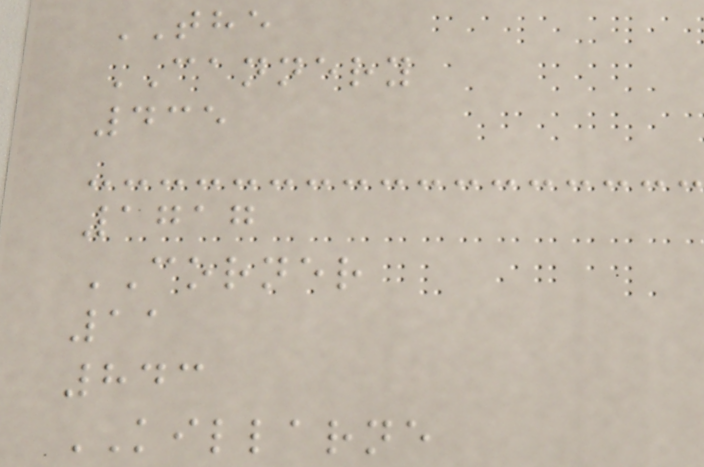THE
CANNERY
435
1717
CORNER
11
843
KILLARNE
